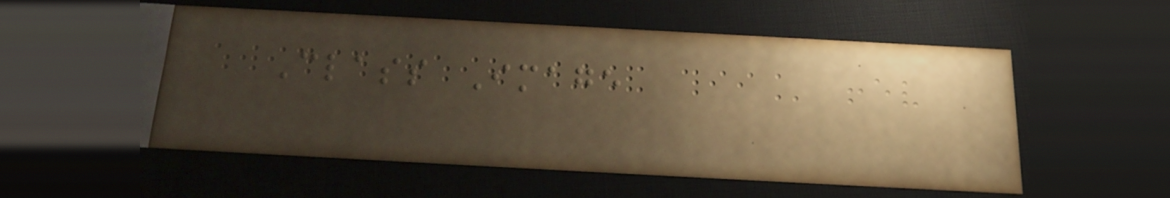Class Image
